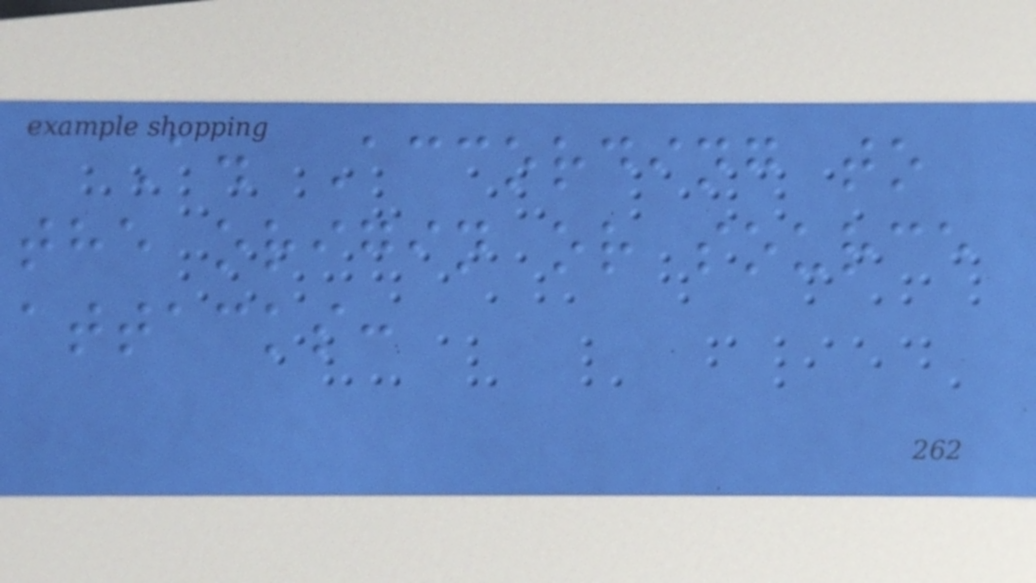A. According to
the origin or source
attacks:
